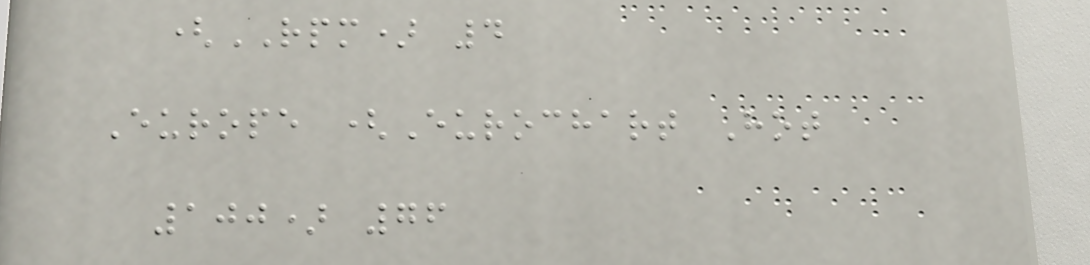(RPM) 4
Europe (Eurochart Hot
100) 76
